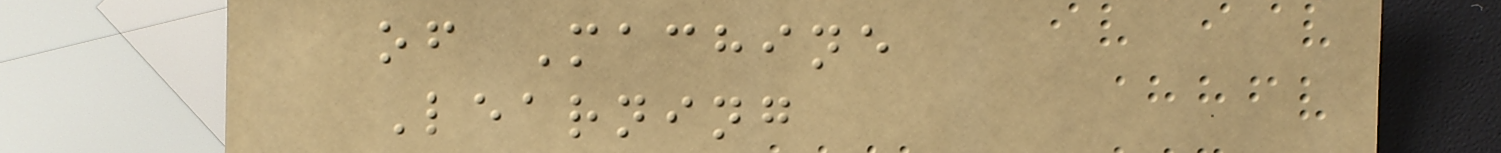of Machine
Learning
